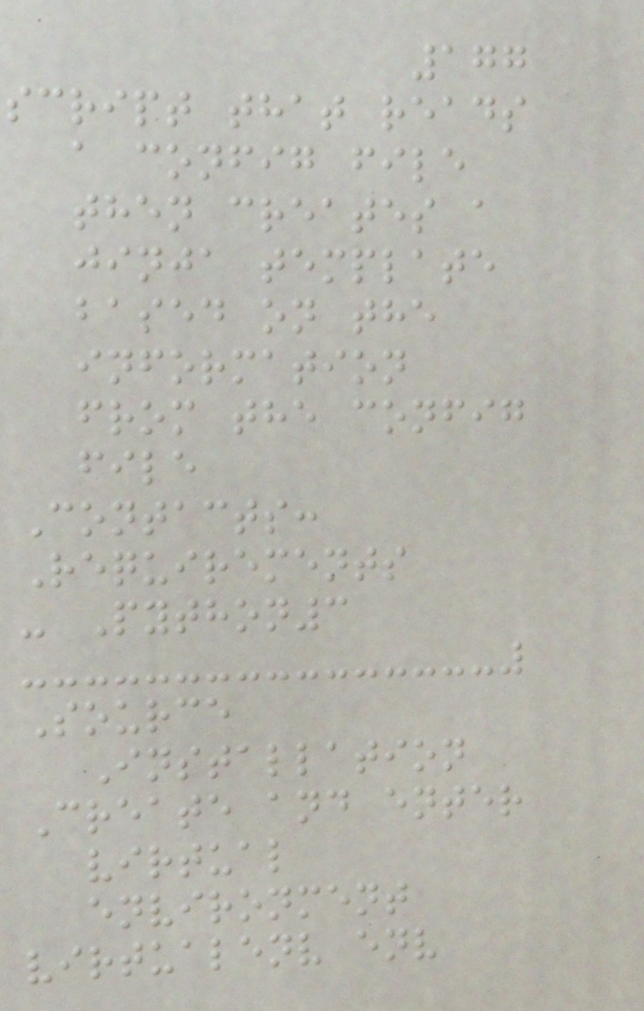177
script that reads
a config file
then creates a
jinja template
based on the
information
from the config
file
Contacts:
Requirements
- Python3
Source
Installation
Create and enter
virtual
environment
virtualenv env
